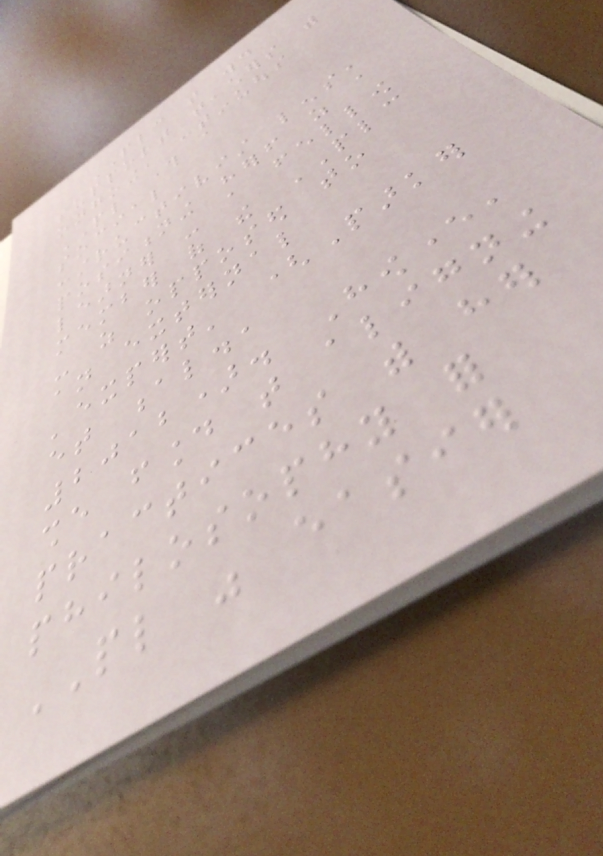PLC that would
support teachers with
ongoing, continuous
PL through a
social
constructivist lens,
positioning herself as a
learner - a fellow
member of the PLC
- as opposed to
an external
'expert' (Parker
et al.,
2012). However,
she found that aligning
practices with her
philosophy for
PL was easier
